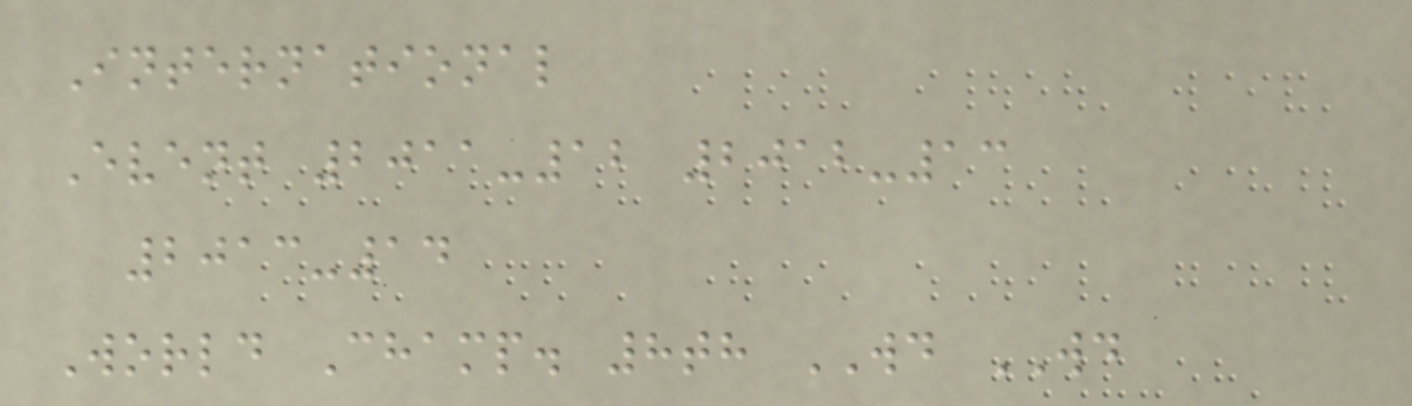International
Event 2011-12 2012-13
2013-14
World Champ. 8th WD WD
